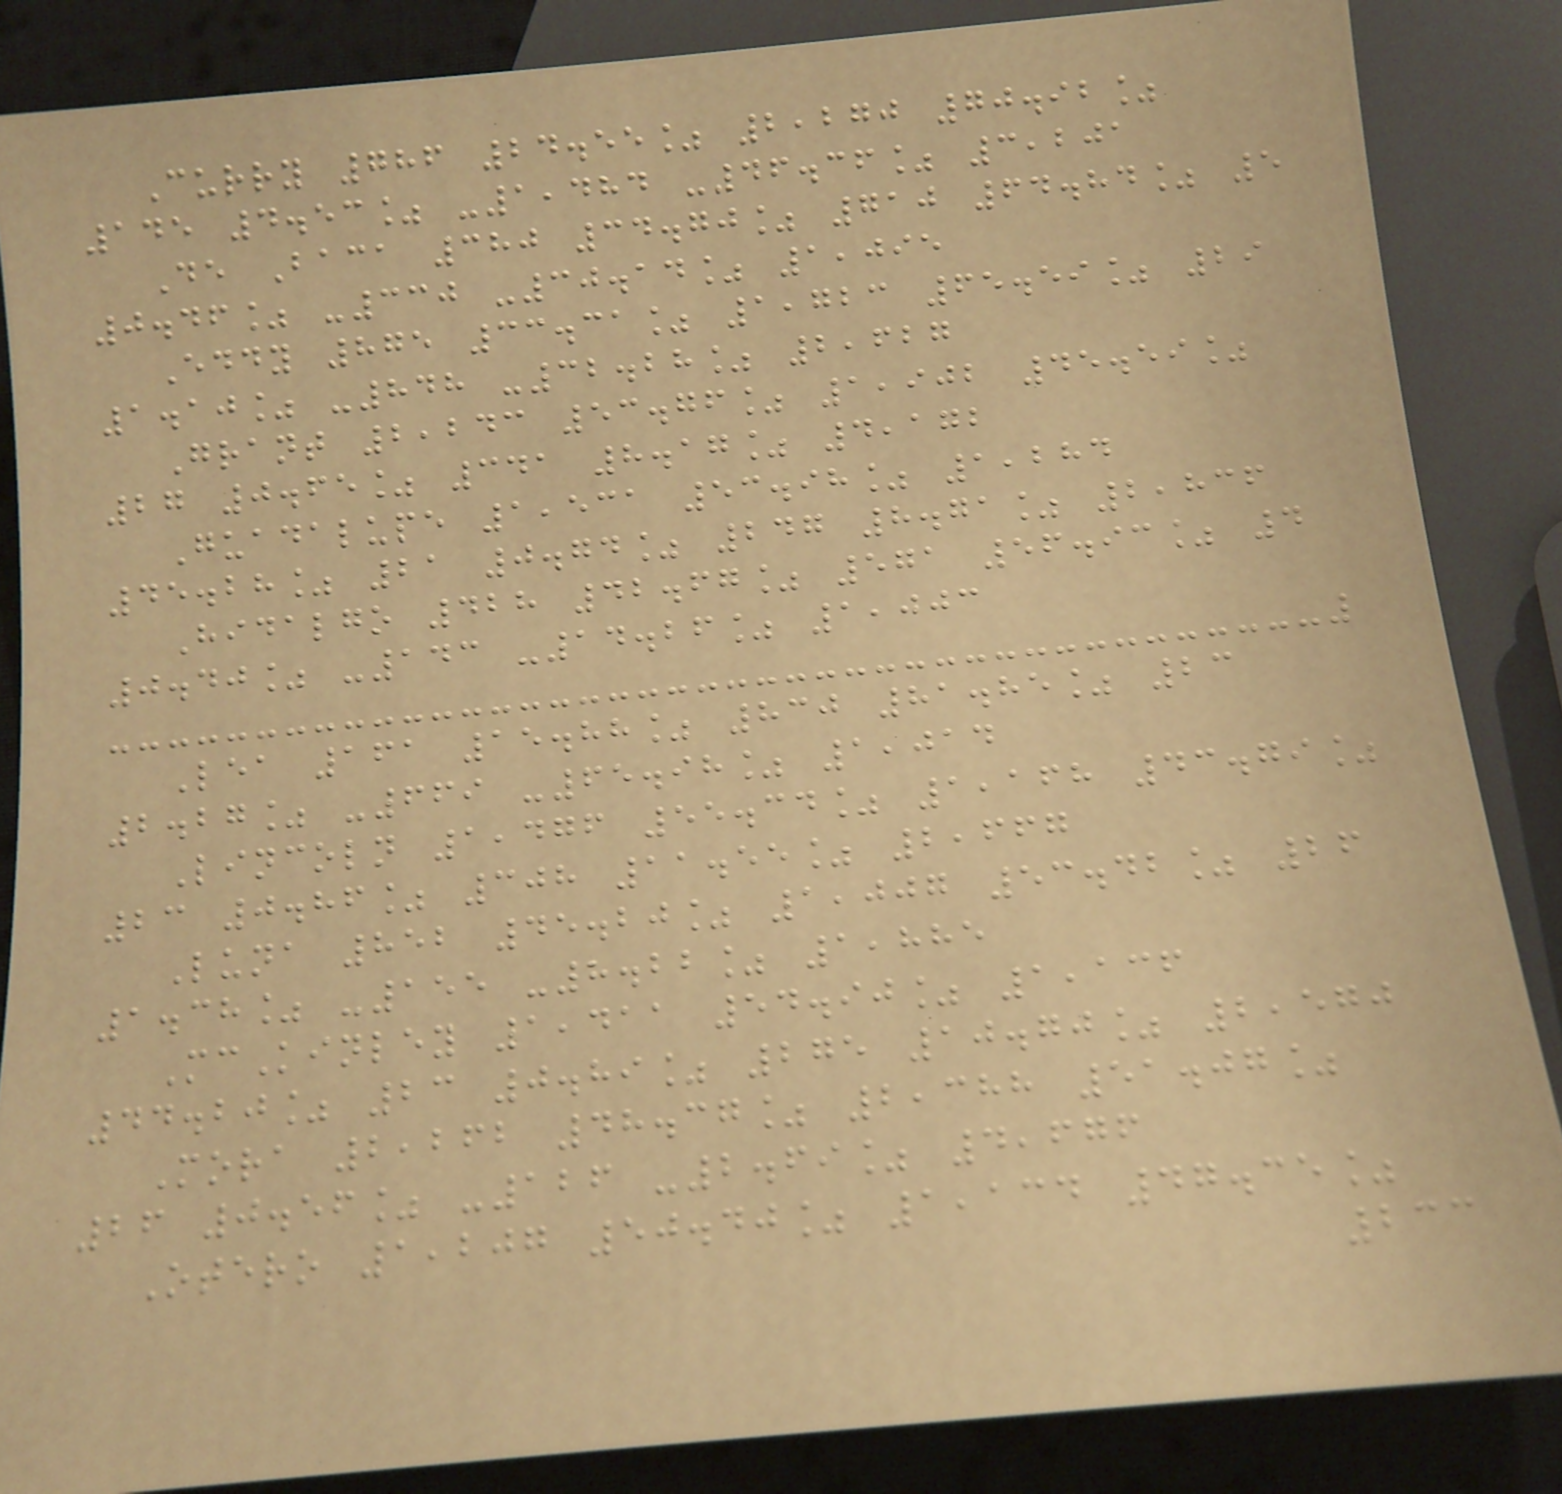Curry 786 24.55% 2,270 70.92%
145 4.53% -1,484 -46.36% 3,201
De Baca 380 34.70% 710 64.84% 5
0.46% -330 -30.14% 1,095
Eddy 875 33.31% 1,723 65.59% 29
1.10% -848 -32.28% 2,627
Grant 2,243 53.76% 1,902 45.59%
27 0.65% 341 8.17% 4,172
Guadalupe 1,531 53.98% 1,284
45.28% 21 0.74% 247 8.71% 2,836
Hidalgo 428 42.67% 571 56.93% 4
0.40% -143 -14.26% 1,003
Lea 161 15.88% 830 81.85% 23
2.27% -669 -65.98% 1,014
Lincoln 1,476 55.34% 1,168 43.79%
23 0.86% 308 11.55% 2,667
Luna 852 45.20% 1,007 53.42% 26
1.38% -155 -8.22% 1,885
McKinley 1,411 54.90% 1,136
44.20% 23 0.89% 275 10.70% 2,570
Mora 2,262 48.37% 2,388 51.07%
26 0.56% -126 -2.69% 4,676
Otero 1,207 50.40% 1,134 47.35%
233
